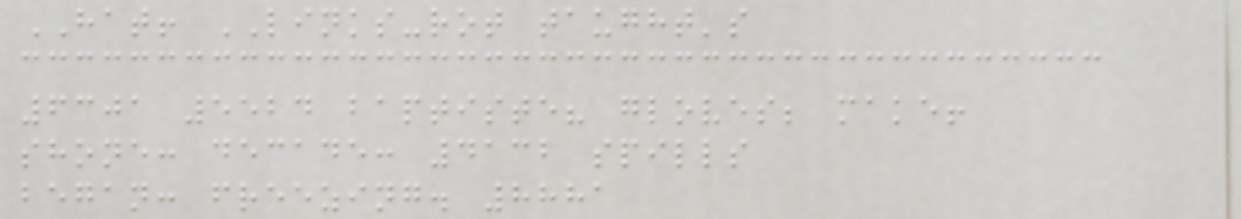HAT! LINKS-rot taught's
6301 5524 baptiste? gloves; make!
shone: decade: 4132 spills
began: freezing. 8881
